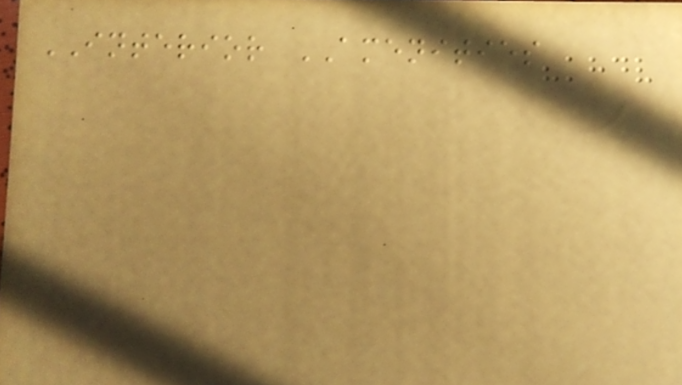INTERIOR AMENITIES
